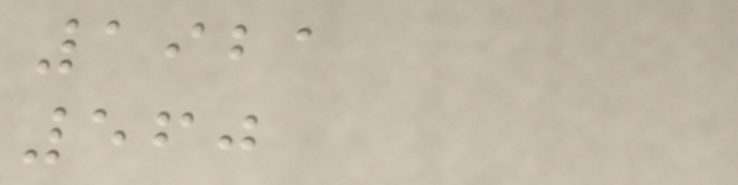1921
560
